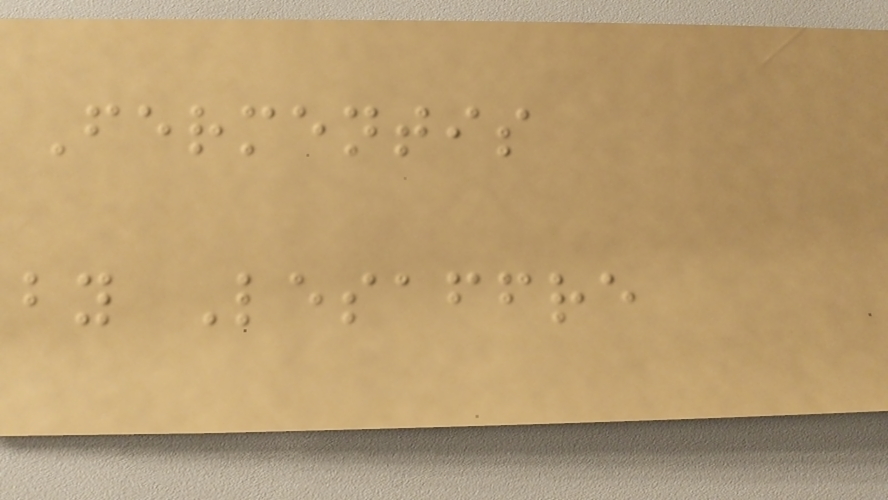Fermentis
by Lesaffre
